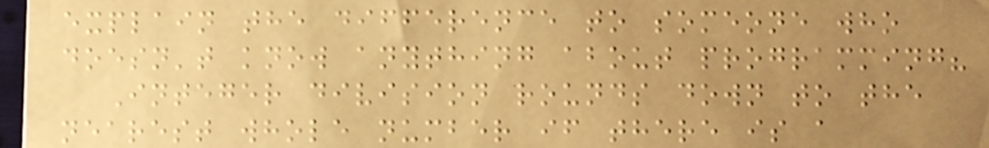explain the difference to someone who
doesn't know anything about programming?
Integer division rounds down to the
nearest whole number if there is a
